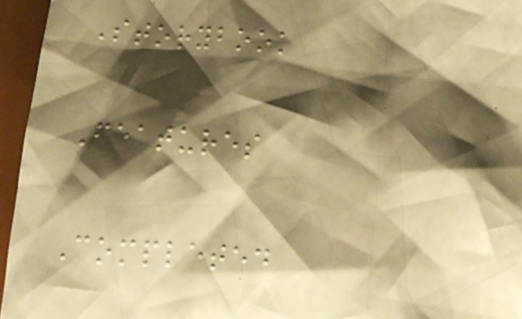Storybook
Features
Completed
